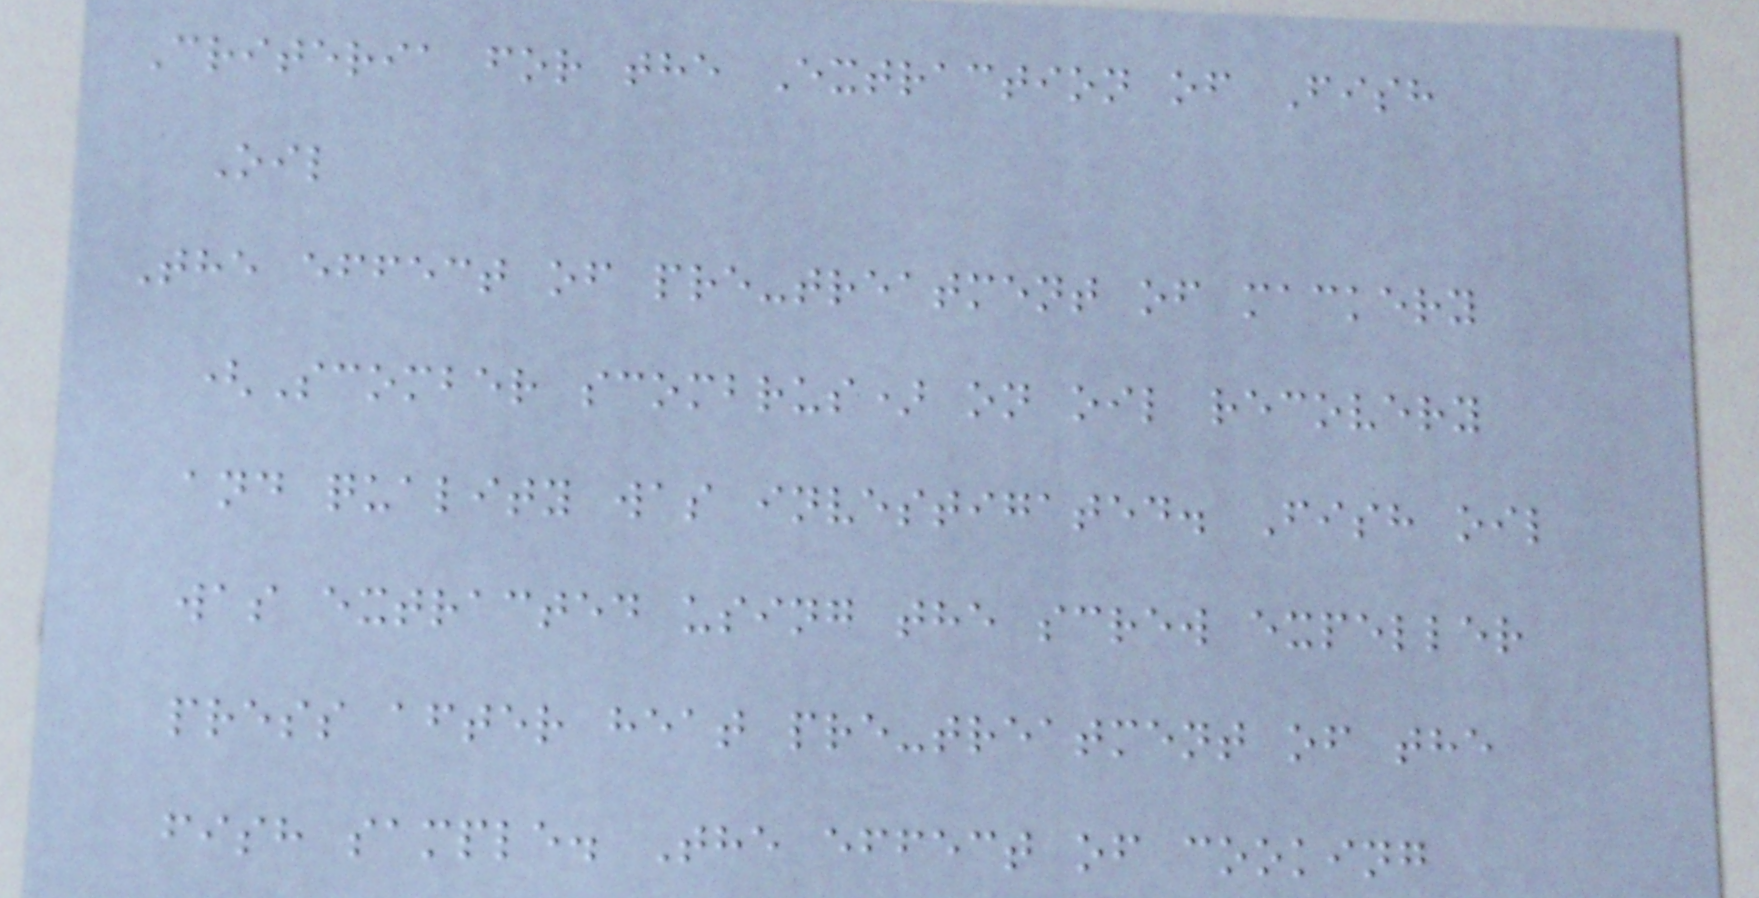Criteria for the Extraction of Fish
Oil
The effect of pre-treatment of mackery
(Scomber scombrus) on oil recovery
and quality was investigated. Fish oil
was extracted using the screw expeller
press after heat pre-treatment of the
fish sample. The effect of cooking
